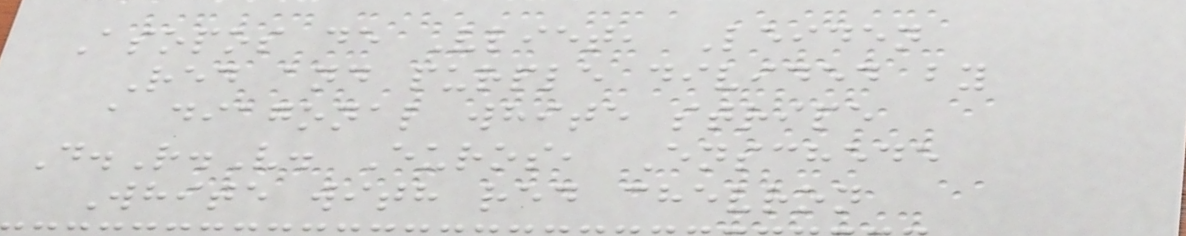Asopos de Vliet, Leiden
Red and purple divided by
a diagonal white stripe
D.R.V. Euros, Enschede
White with red chevron
